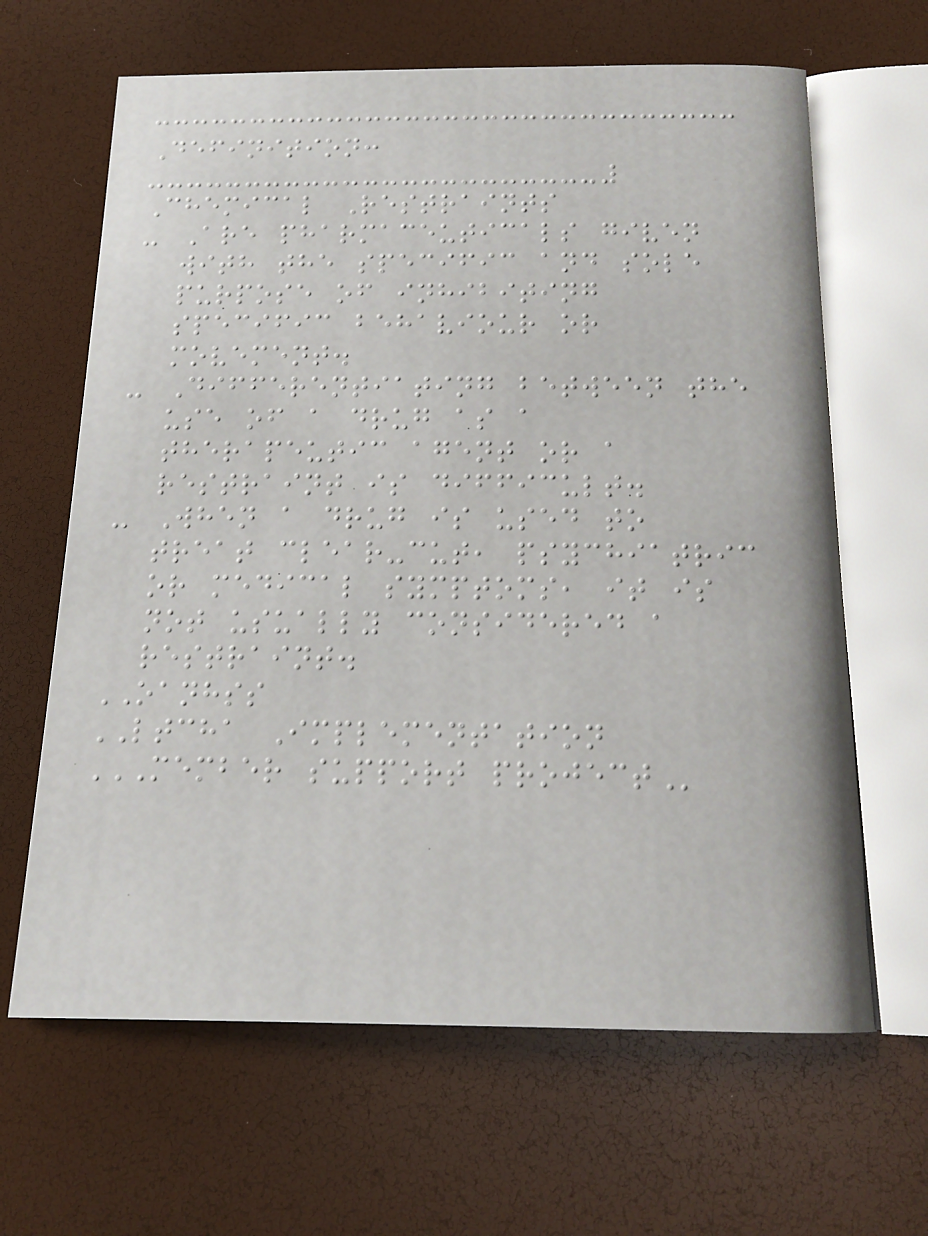Definition:
Chemical Restraints
- Are pharmaceuticals given
with the specific and sole
purpose of inhibiting
specific behaviour or
movement.
- Differentiating between the
use of a drug as a
therapeutic agent or a
restraint is difficult.
- When a drug is used to
treat clear-cut, psychiatric
or medical symptoms, it is
not usually considered a
restraint.
OANHSS
LTCHA Implementation
MEMBER SUPPORT PROJECT
